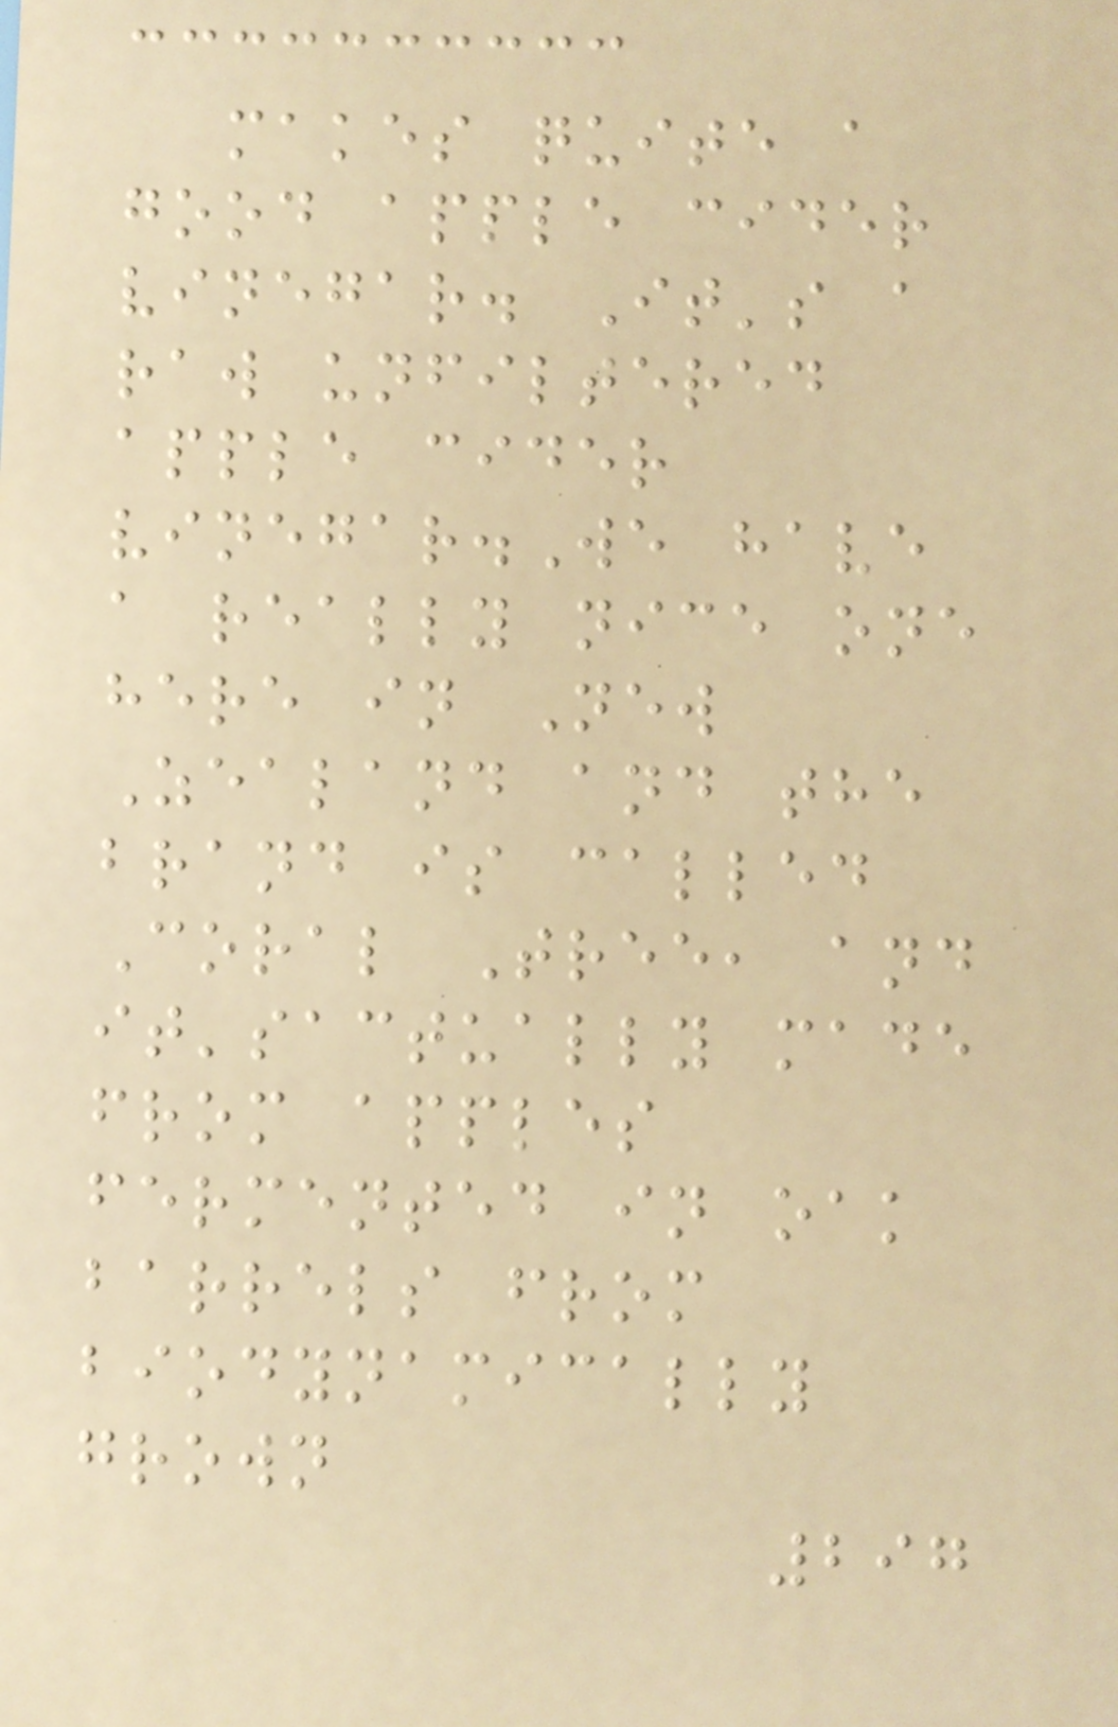makes quite a
good apple cider
vinegar. It's a
raw unfiltered
apple cider
vinegar.We have
a really nice one
here in New
Zealand and the
brand is called
Coral Tree, and
it'sactually made
from apples
fermented in oak
barrels from
biodynamically
grown
297
